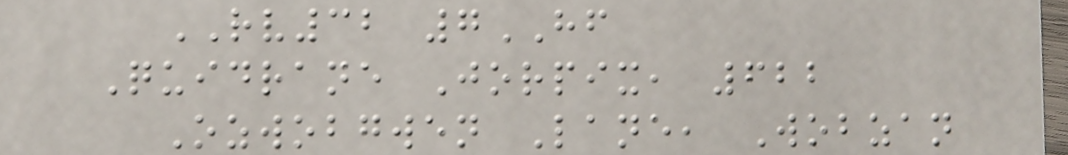RV32 7HF
Quidrane Jorpix, 622
Ozwobgwen Lane, Wobzan
